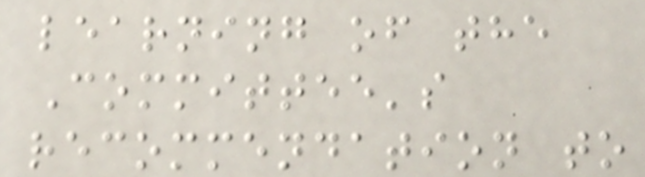learning of the
Committee's
recommendation to
